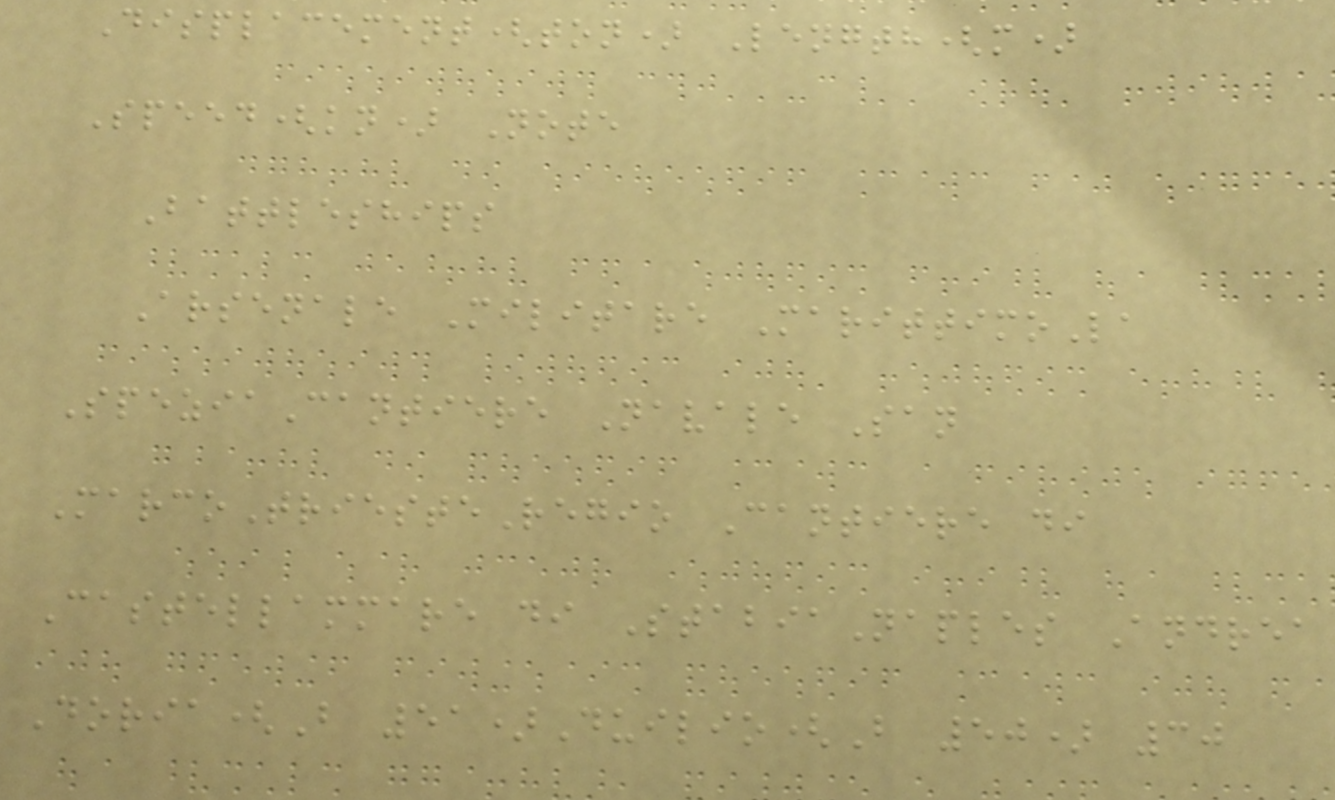Displacement(ton) Length(m)
Speed(kn) Note
Battleships
Arsenale Militare MarittimoLa
SpeziaCantiere Navale San
MarcoTriesteRegio Cantiere di
Castellammare di StabiaNaples Andrea
Doria(B 51)Duilio(B 50) 30
